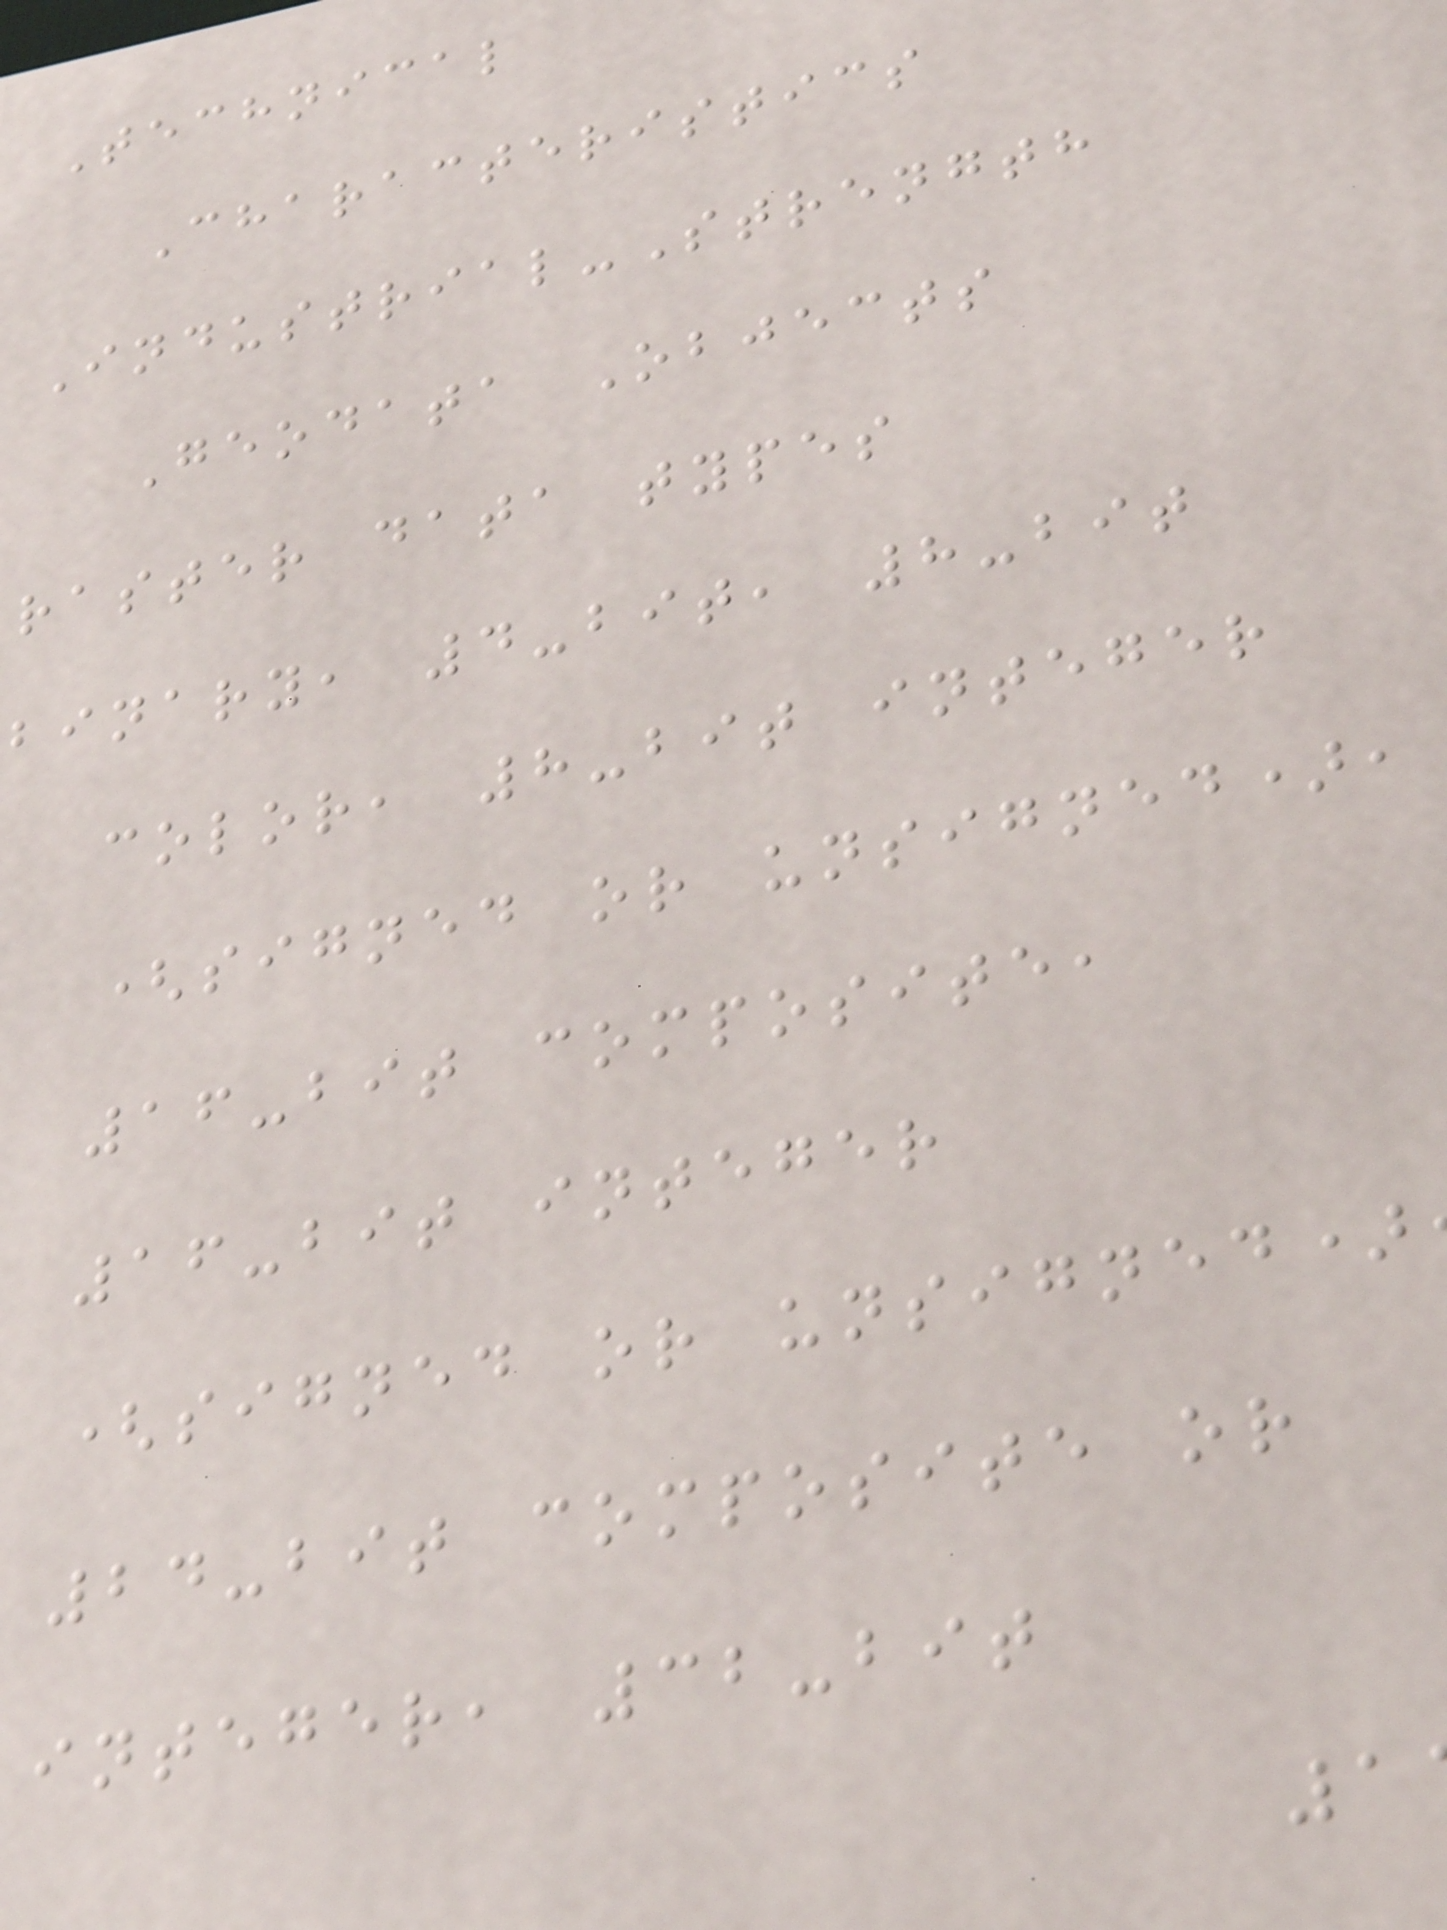Technical
Characteristics
Industrial-Strength
Geodata Objects
raster data types
binary, 4-bit, 8-bit
color, 8-bit integer
(signed or unsigned),
16-bit composite,
16-bit integer
(signed or unsigned)
24-bit composite or
integer, 32-bit
